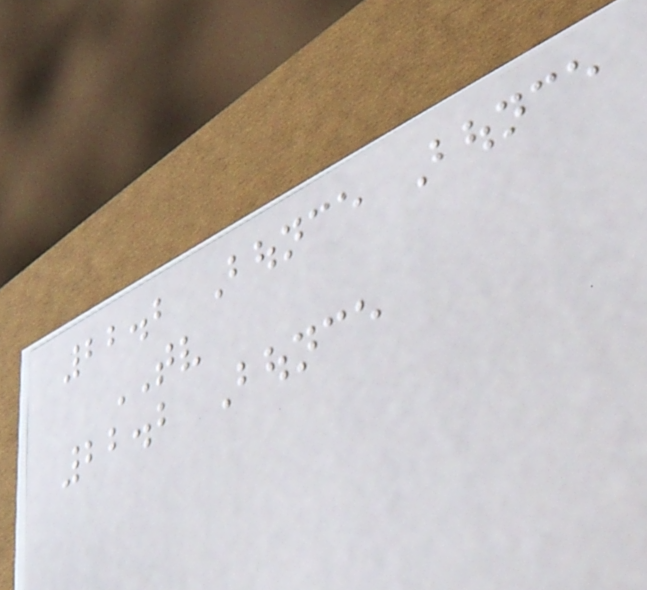22.2 Bounce Bounce
TV
22.2 Bounce
